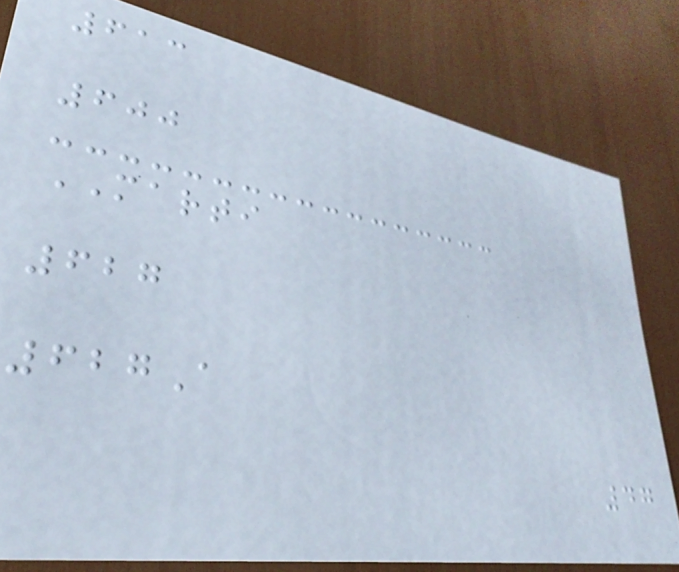613
600
MARTI
627
627A
47
